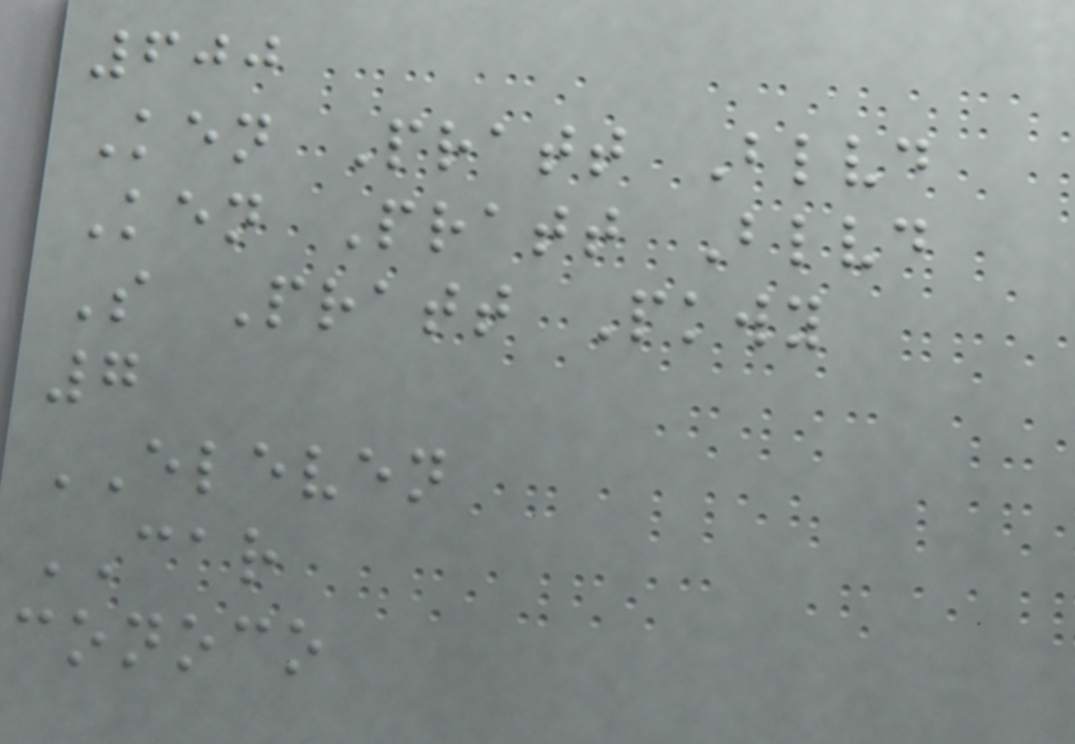600
Ken Pratt Blvd
Ken Pratt Blvd
S Pratt Pkwy
7
ELEVEN
CAR
conoco
